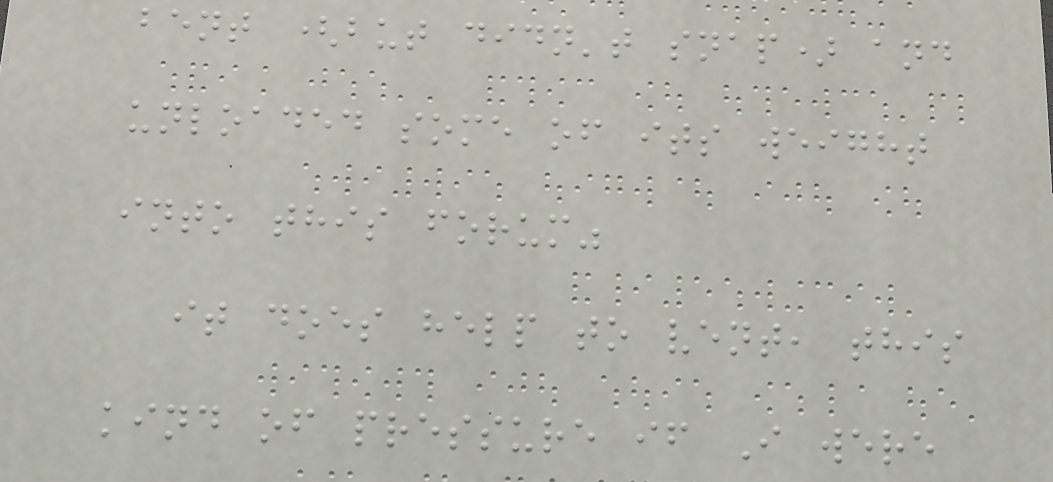bent (but didn't snap) and
unloaded some of its weight
into this forum"
it does help to vent, this
kind of pressure if I were
